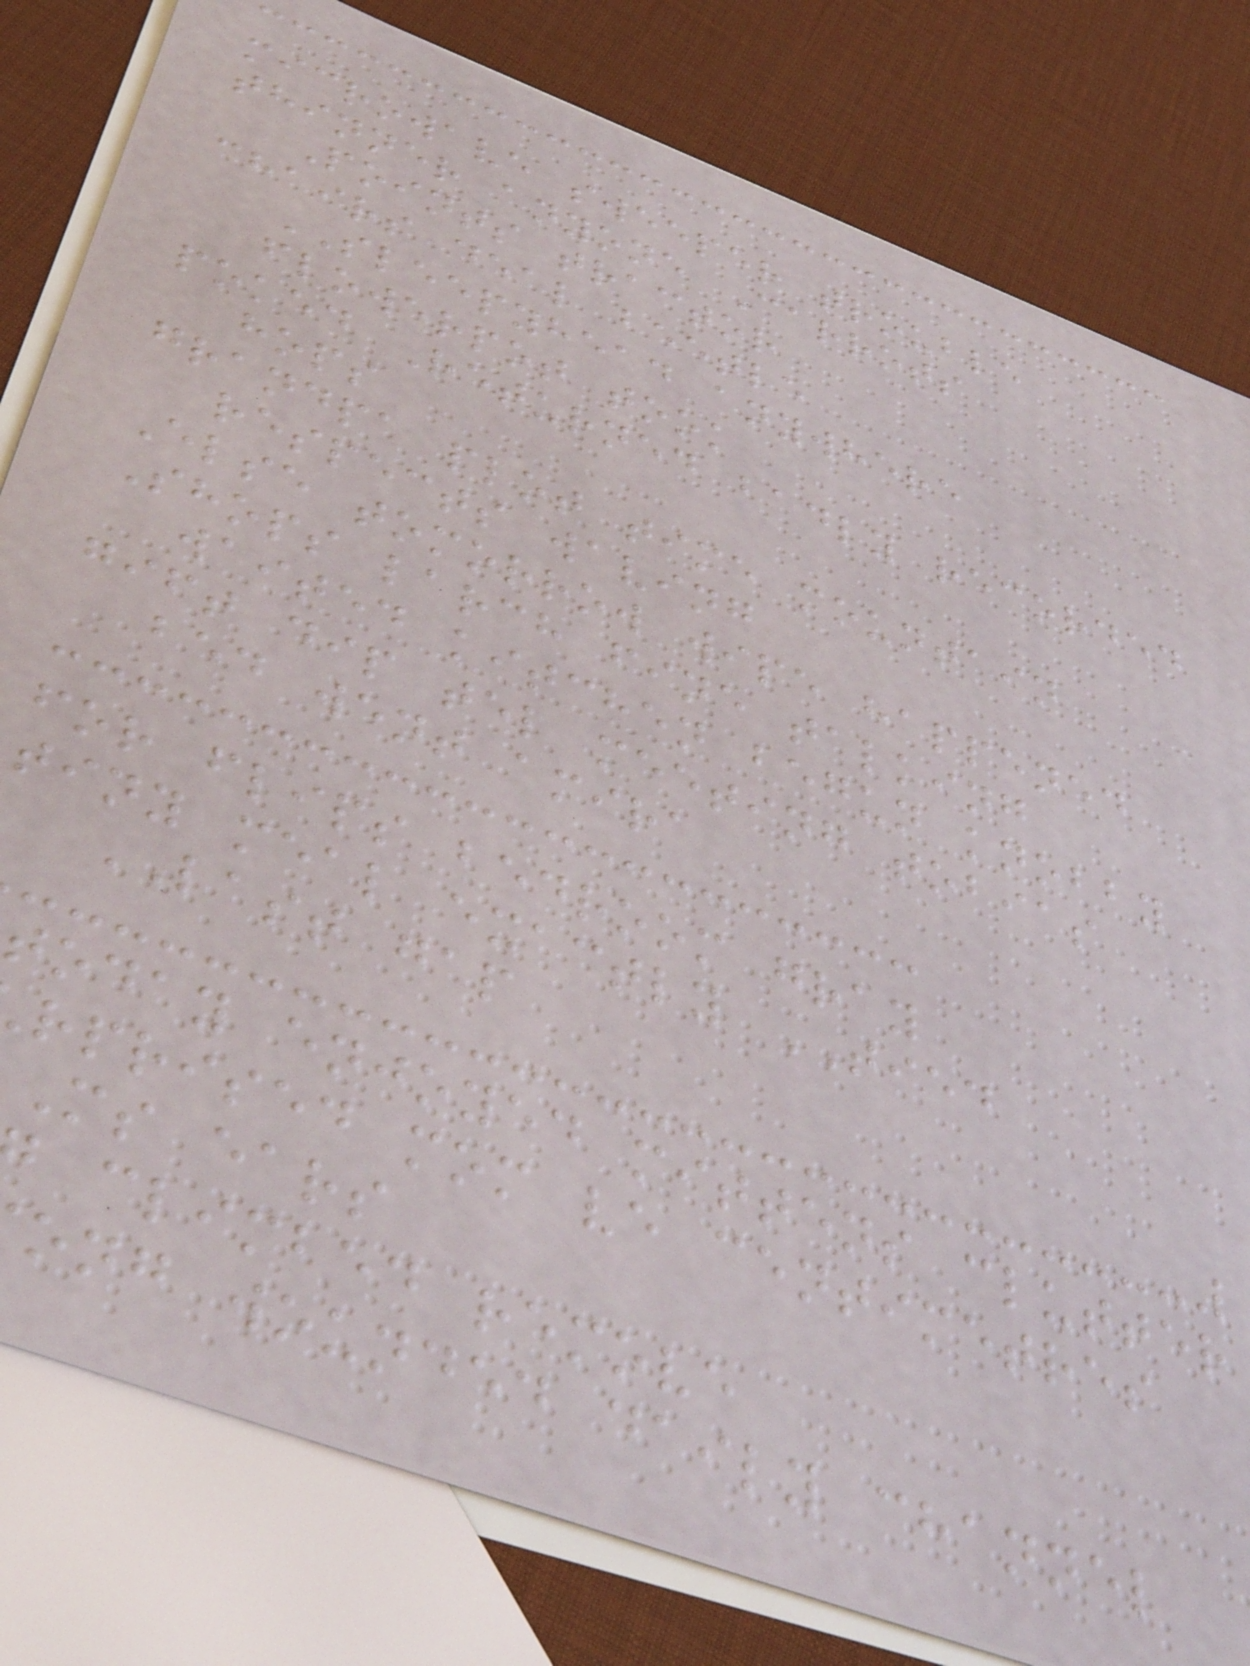microwave sweeper trouble
thinner anyone Carrots
Points tractor
chairs deal beetle
SLEEPYHEAD anywhere
flowerpot took
poked Returned badly recorded
hops
grandpa plot time mountain
respects waving
Else tomorrow wipe happened
Shops larch fine talking
waited kitchen begun knobby
gift dip tel meeting tobias
bed went amira
for flips bedroom gray
tiny meal exactly TIED
LAST gap
today enjoyed mittens clutter
rprised mom ve centimetres
Ms ears
climbed remove
ong wounded daily channel
